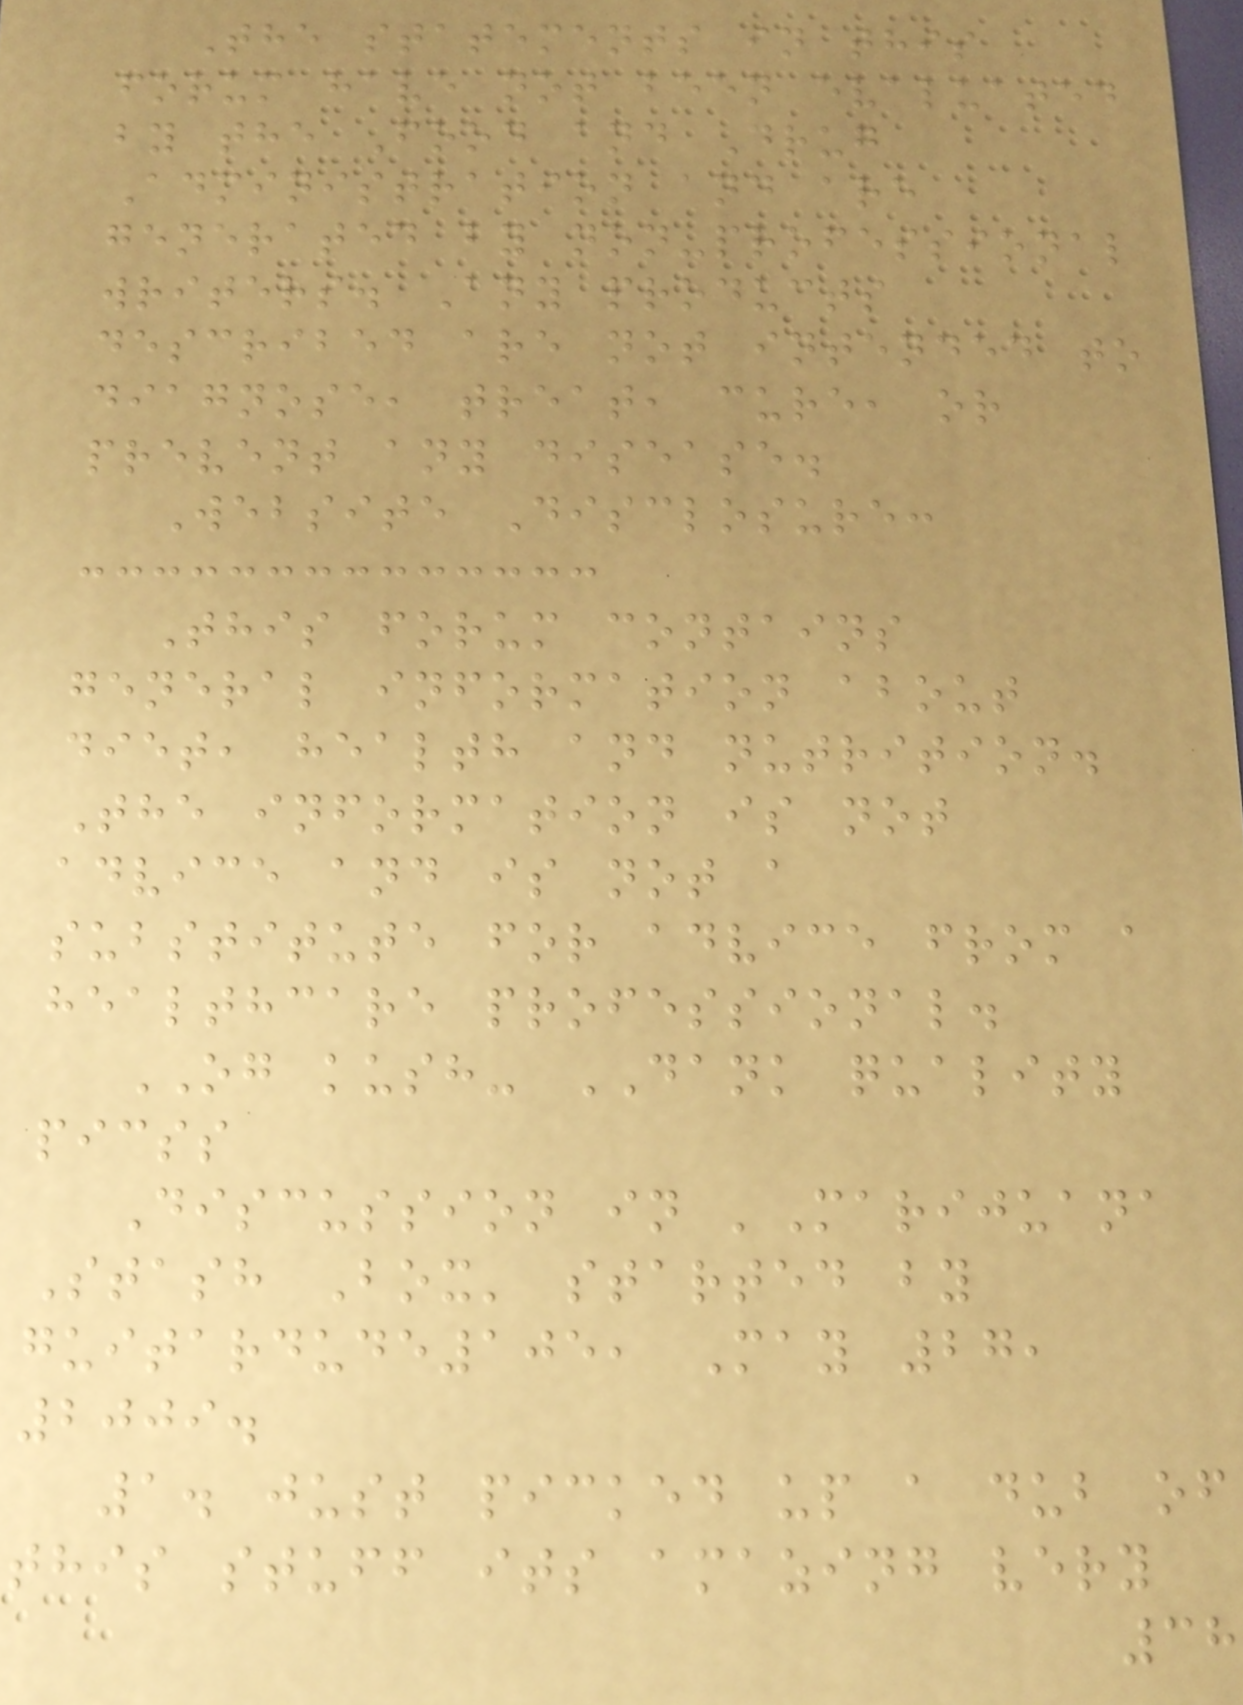The statements in this
forum have not been evaluated
by the Food and Drug
Administration and are
generated by non-professional
writers. Any products
described are not intended to
diagnose, treat, cure, or
prevent any disease.
Website Disclosure:
This forum contains
general information about
diet, health and nutrition.
The information is not
advice and is not a
substitute for advice from a
healthcare professional.
OG kush- DANK quality
picss
Discussion in 'Marijuana
Stash Box' started by
guitardude105, May 27,
2009.
1. just picked up a dub of
this stuff its amazing very
38
